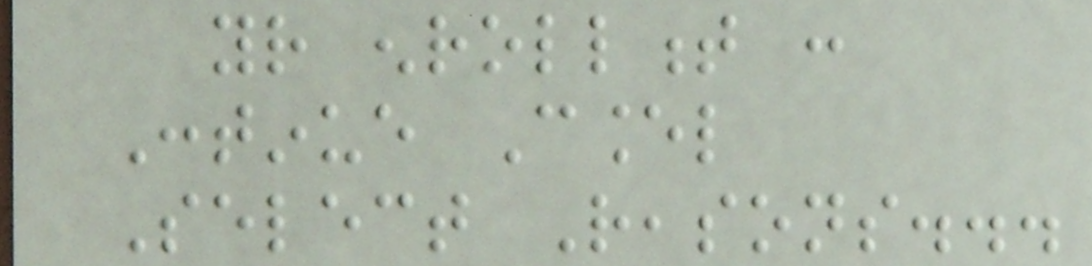your enrollment :
Continue Cancel
Select Reasons...
